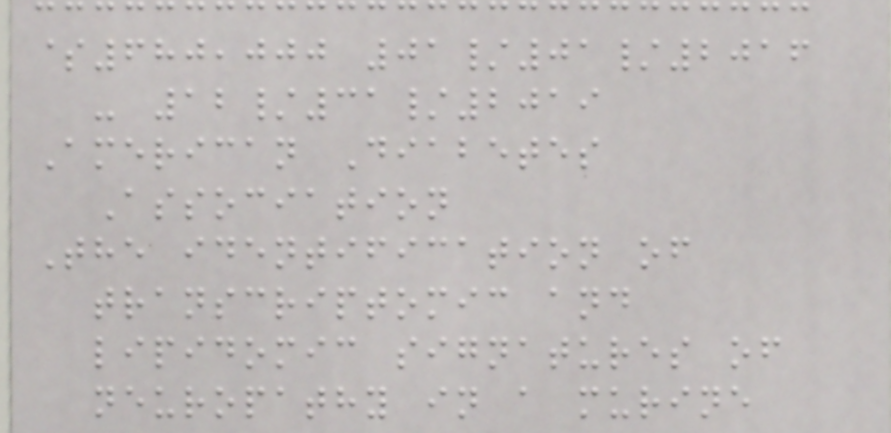$680,000 01/01/2016
- 12/31/2019
American Diabetes
Association
The identification of
transcriptomic and
lipidomic signatures of
neuropathy in a murine
